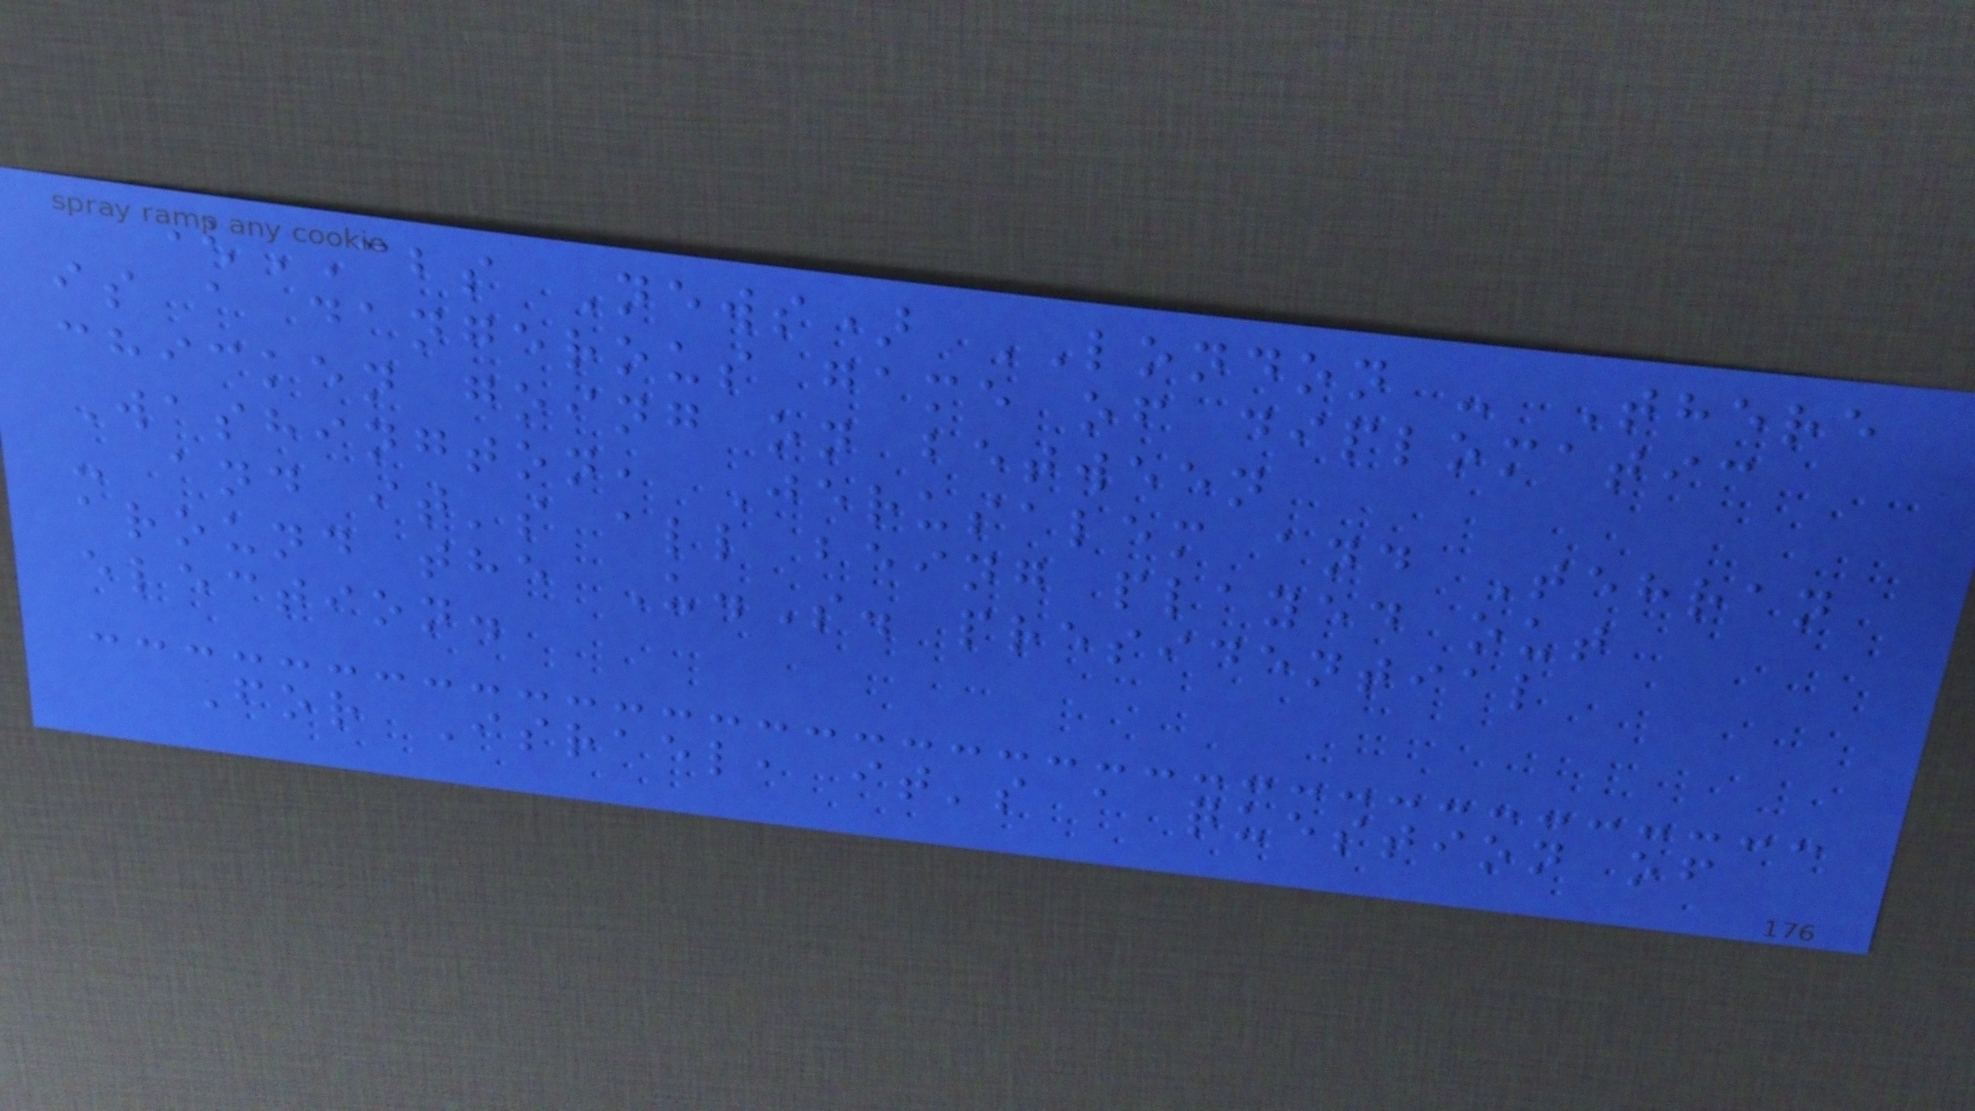(CBS News) LONDON - There
is a dangerous game of diplomatic
chicken going on between
Washington, Jerusalem and Tehran
- and it's all being played out
around the U.S. presidential
election.
For Israel, it's a question of
